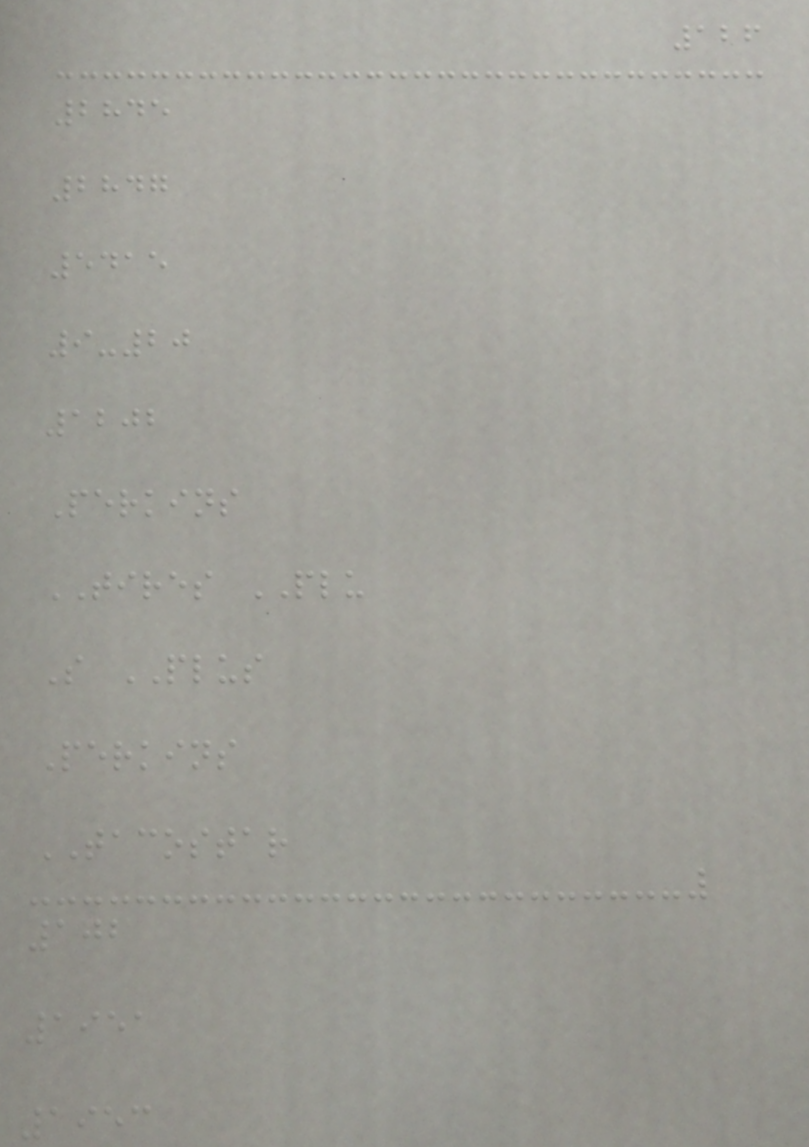126
2845
2847
5415
9-20
1202
Perkins
TIRES PLU
S PLUS
Perkins
TACOSTAR
102
1951
1953
